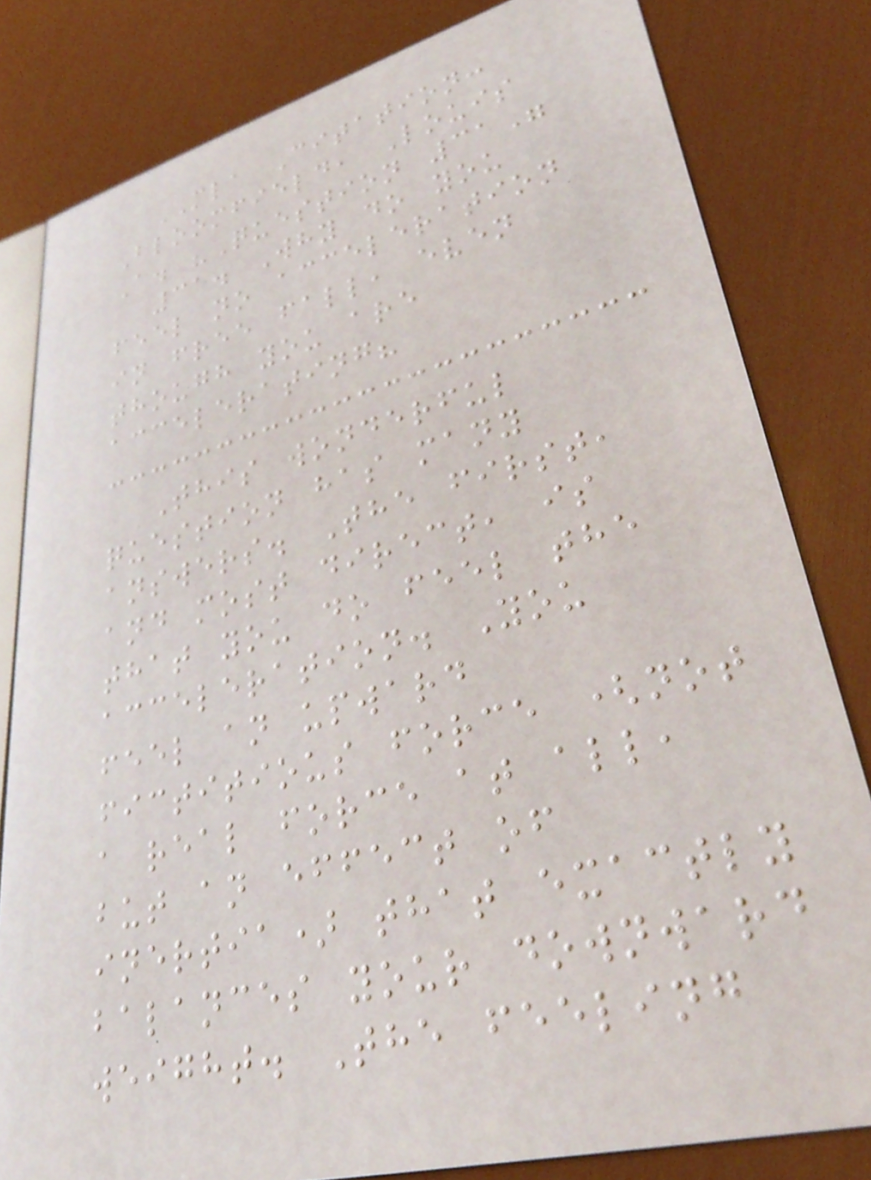MLA Citation:
Bloomfield, Louis
A. "Question 31"
31. Why do you
feel no acceleration
in free fall, even
though you are
accelerating?
This wonderful
question has many
answers. The first,
and most direct, is
that you do feel the
acceleration. You
feel an upward
fictitious force (not
a real force at all,
but an effect of
inertia) that exactly
balances your downward
weight. The feeling
